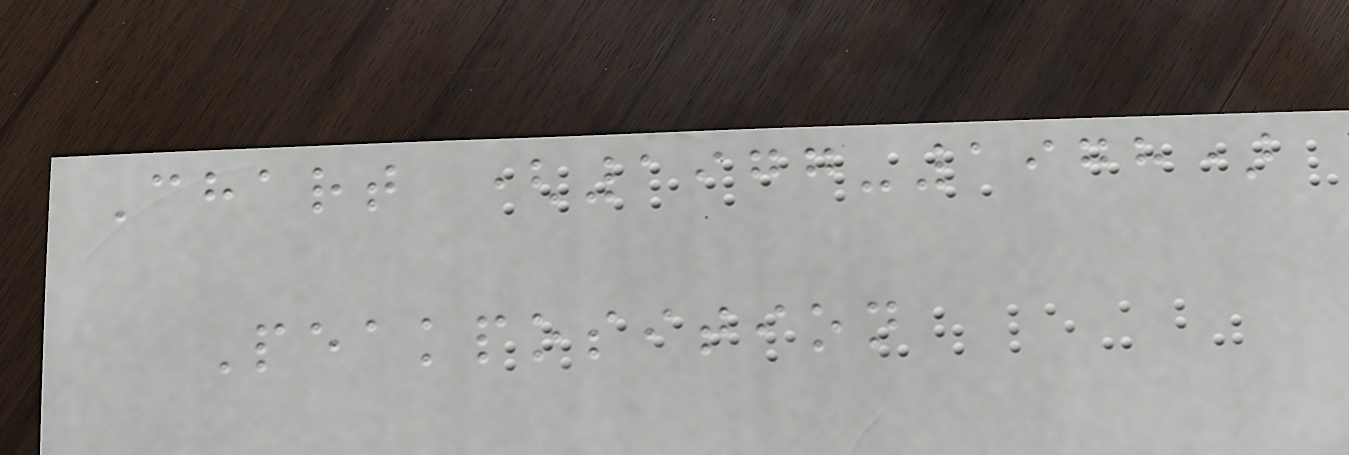Chart (1977-1978)
Peakposition
